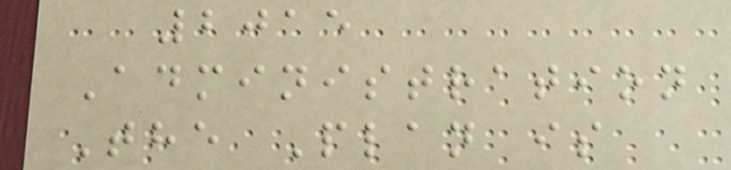2015
Administration
The Plan is
